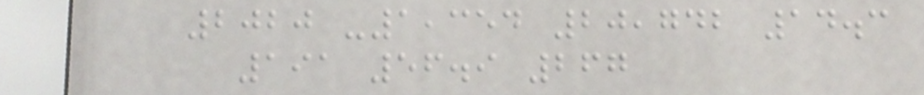2020 -1,354 20,742 14.3
191 56.9 267
